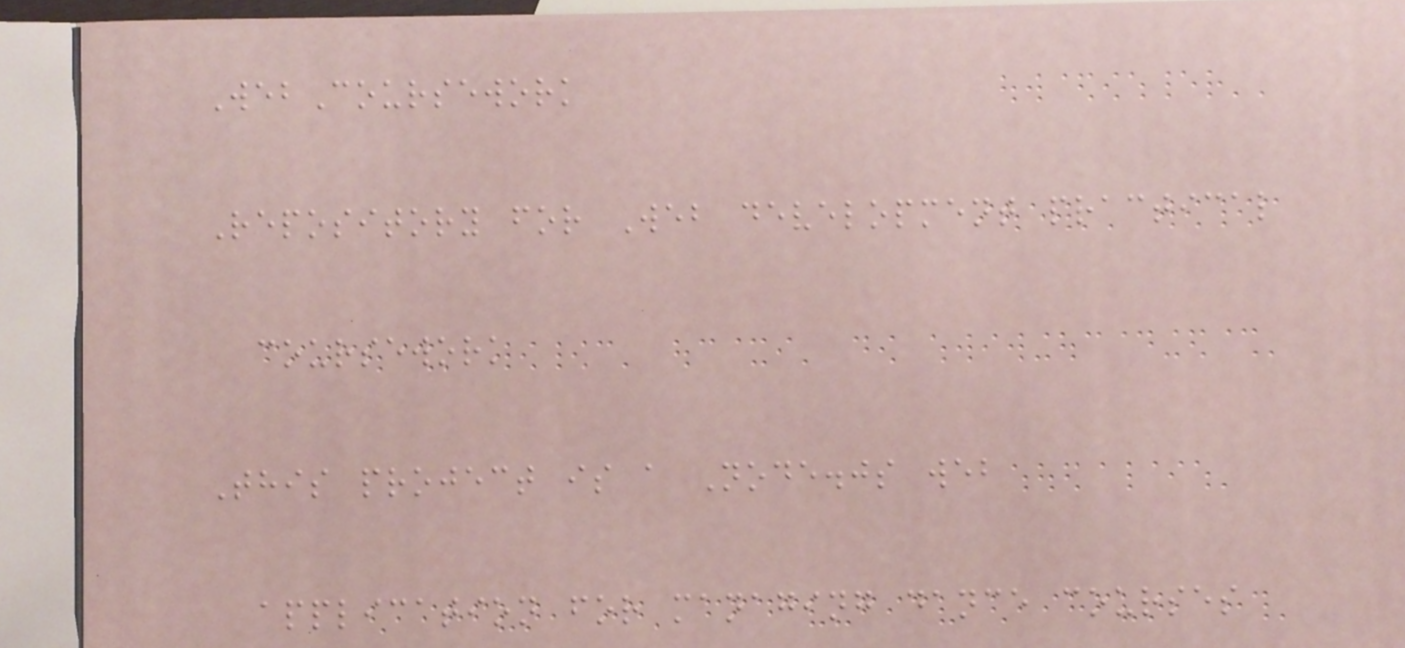WebCoursework
Repository for Web development practical
coursework
This project is a Node.js web
application for managing dance courses
